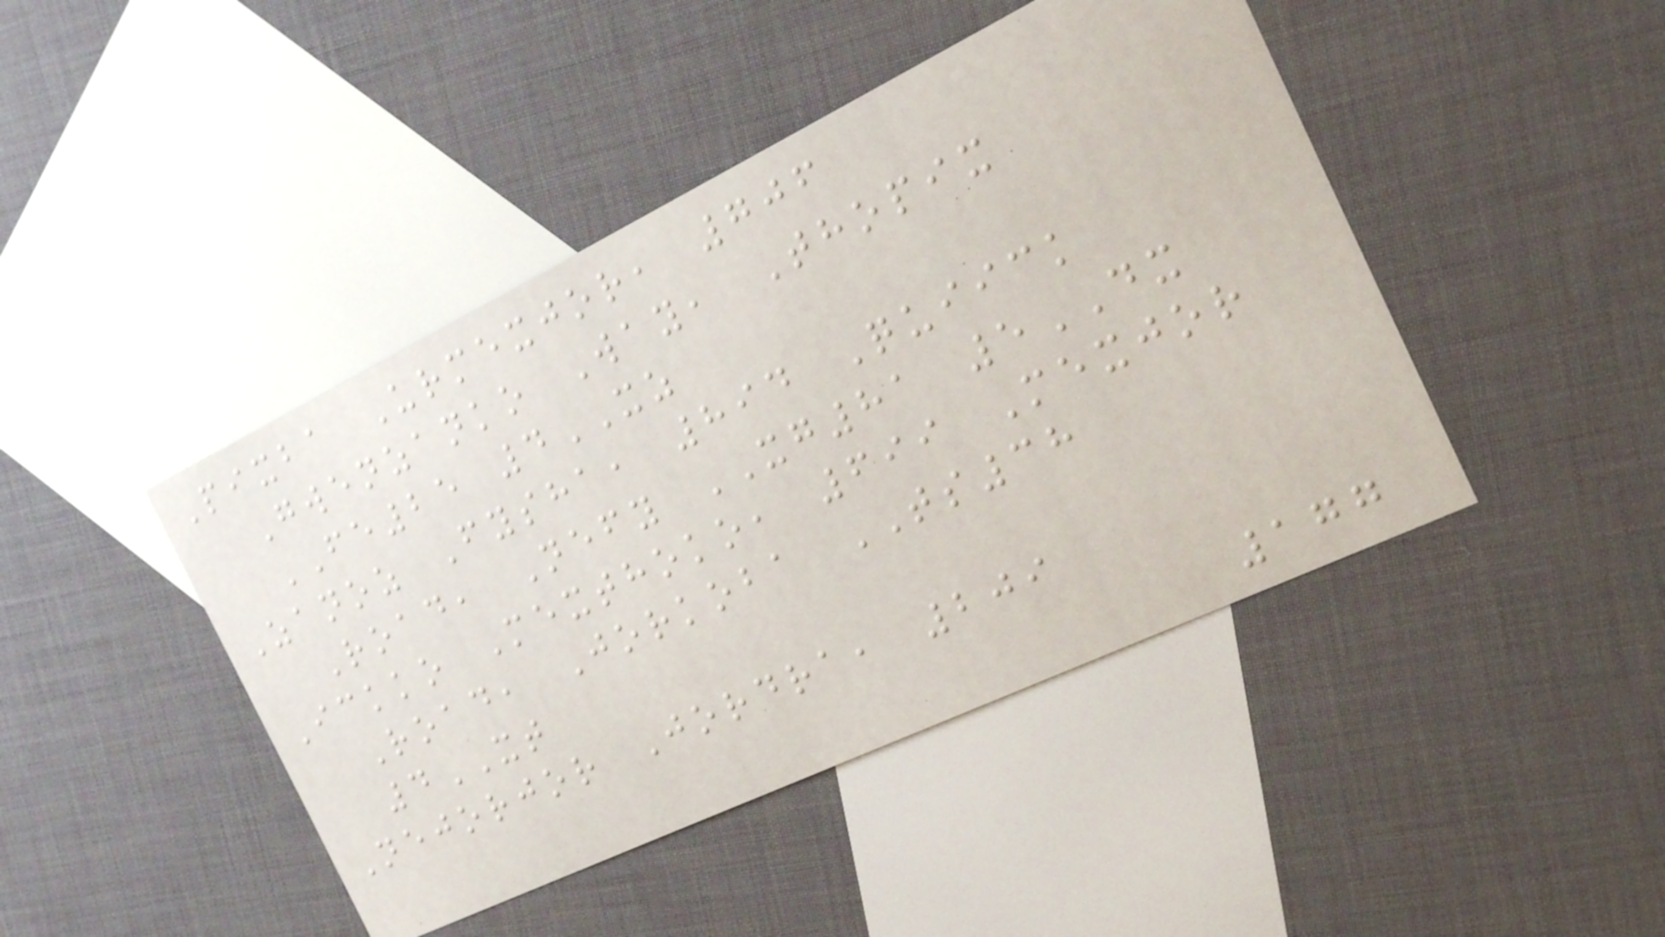Pixba Urmexjor, 706
Gwenzanko Way, Thopix
FE25 4XZ
Zanoz Fysha, 894 Quiick
Road, Nefy XG81 5DX
Ickko Mexthoko, 699 Mexjor
Road, Jorkoba TS38
4XT
Nejorjor Jordra, 209
177
